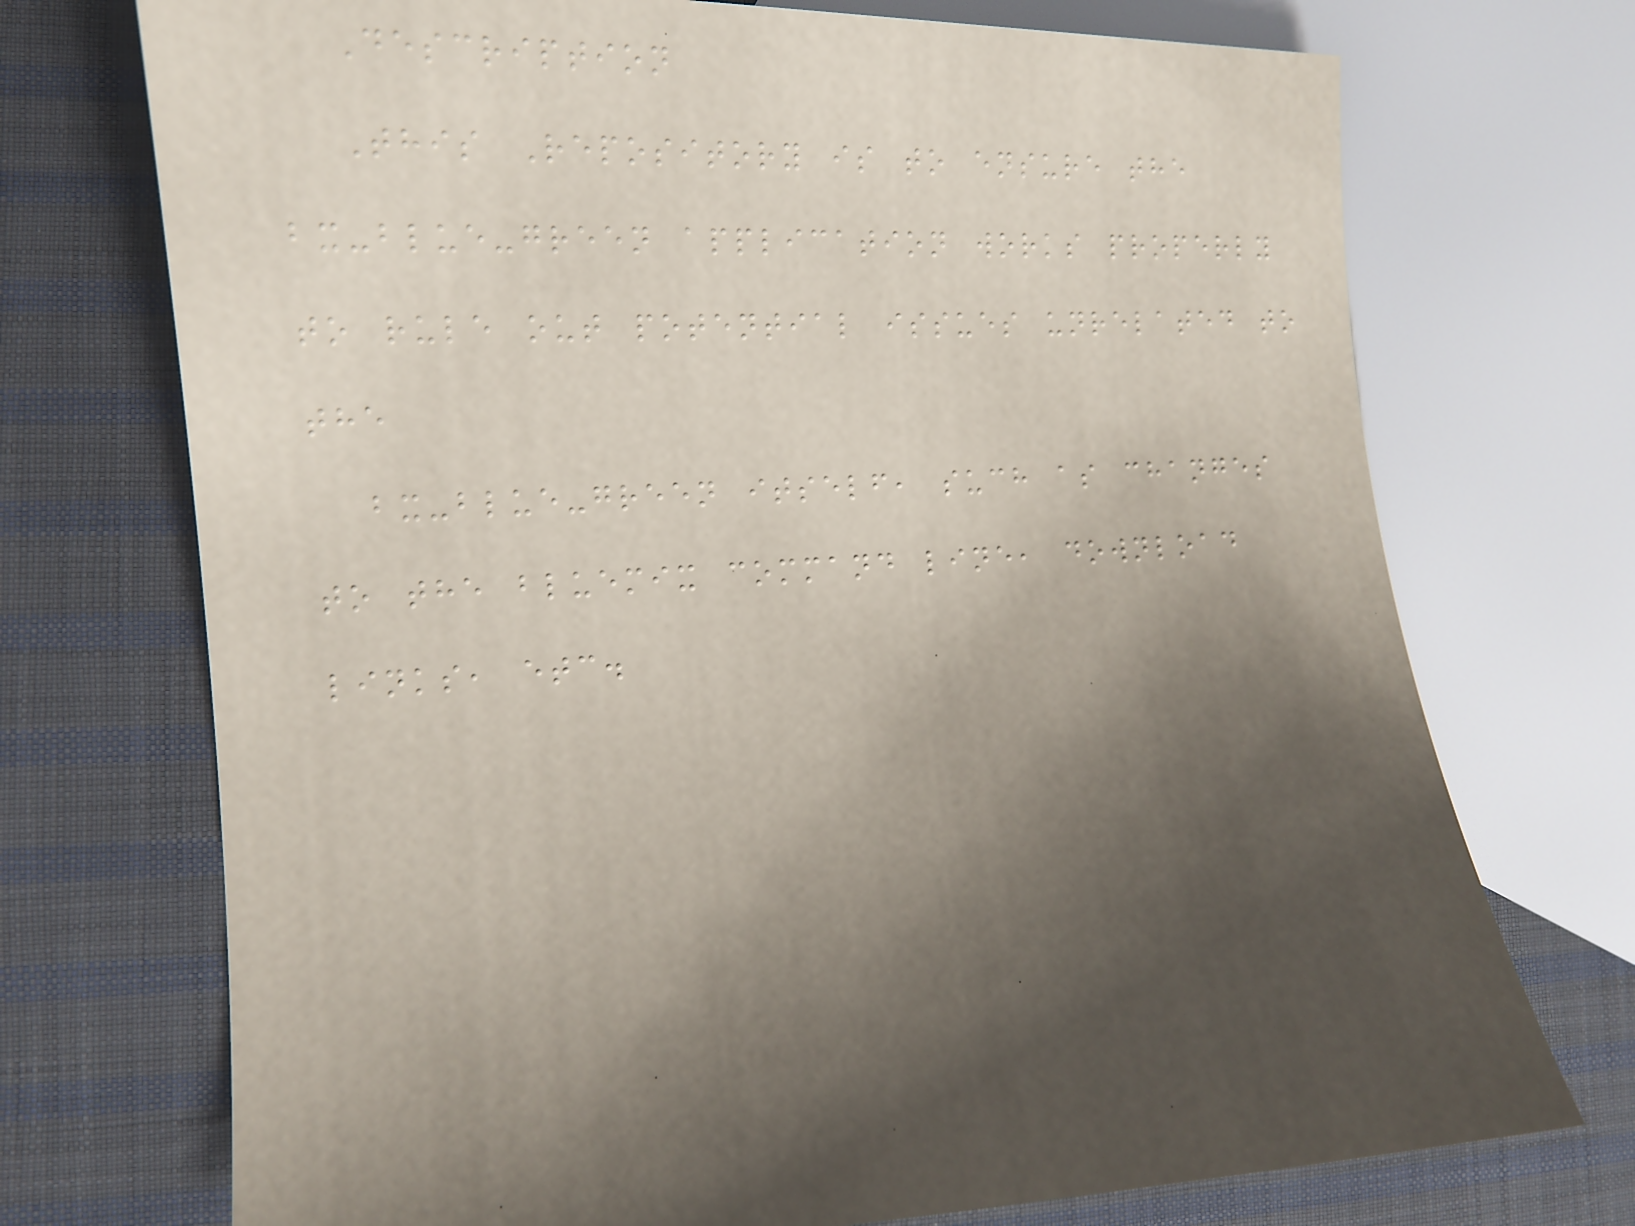Description
This Repository is to ensure the
bx-blue-green application works properly
to rule out potential issues unrelated to
the
bx-blue-green itself, such as changes
to the bluemix command line, download
links, etc.
